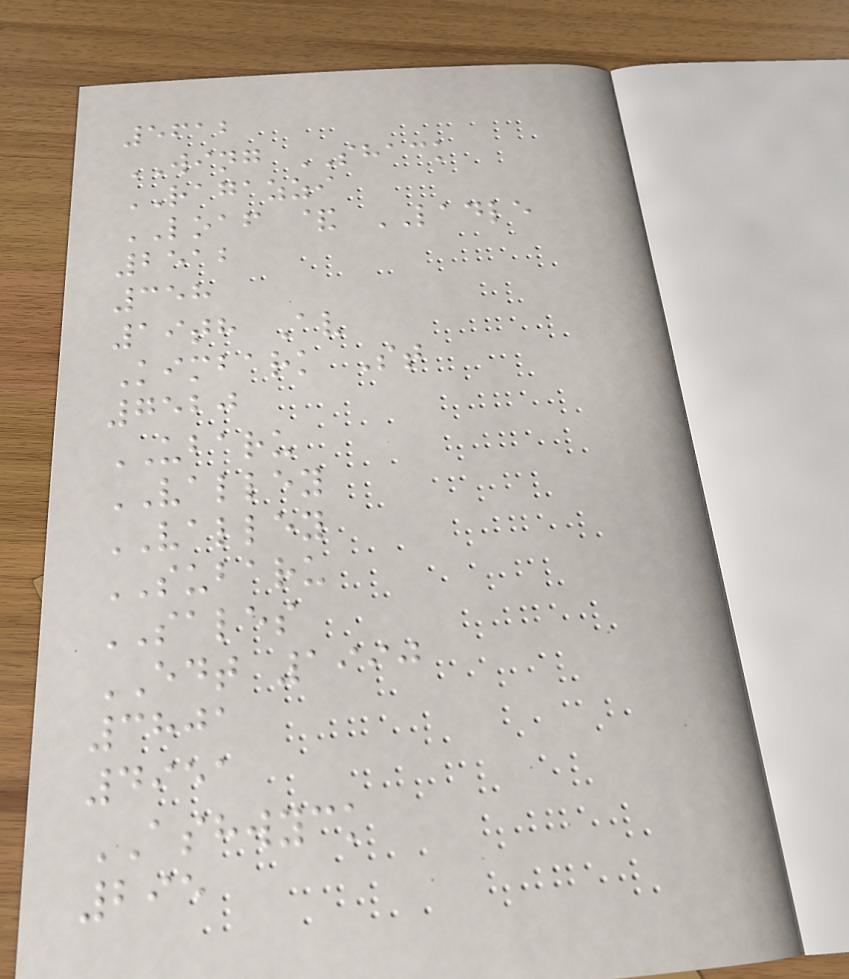5612
WING SHACK
RAGAZZI
LOAF & LADLE
2512
358
19th Av
Kimbark St
7520
UBARU
VALLEY
VALLEY
SUBARU
SALES
EDT 1990
3801
4951
ASHWYCK
295
